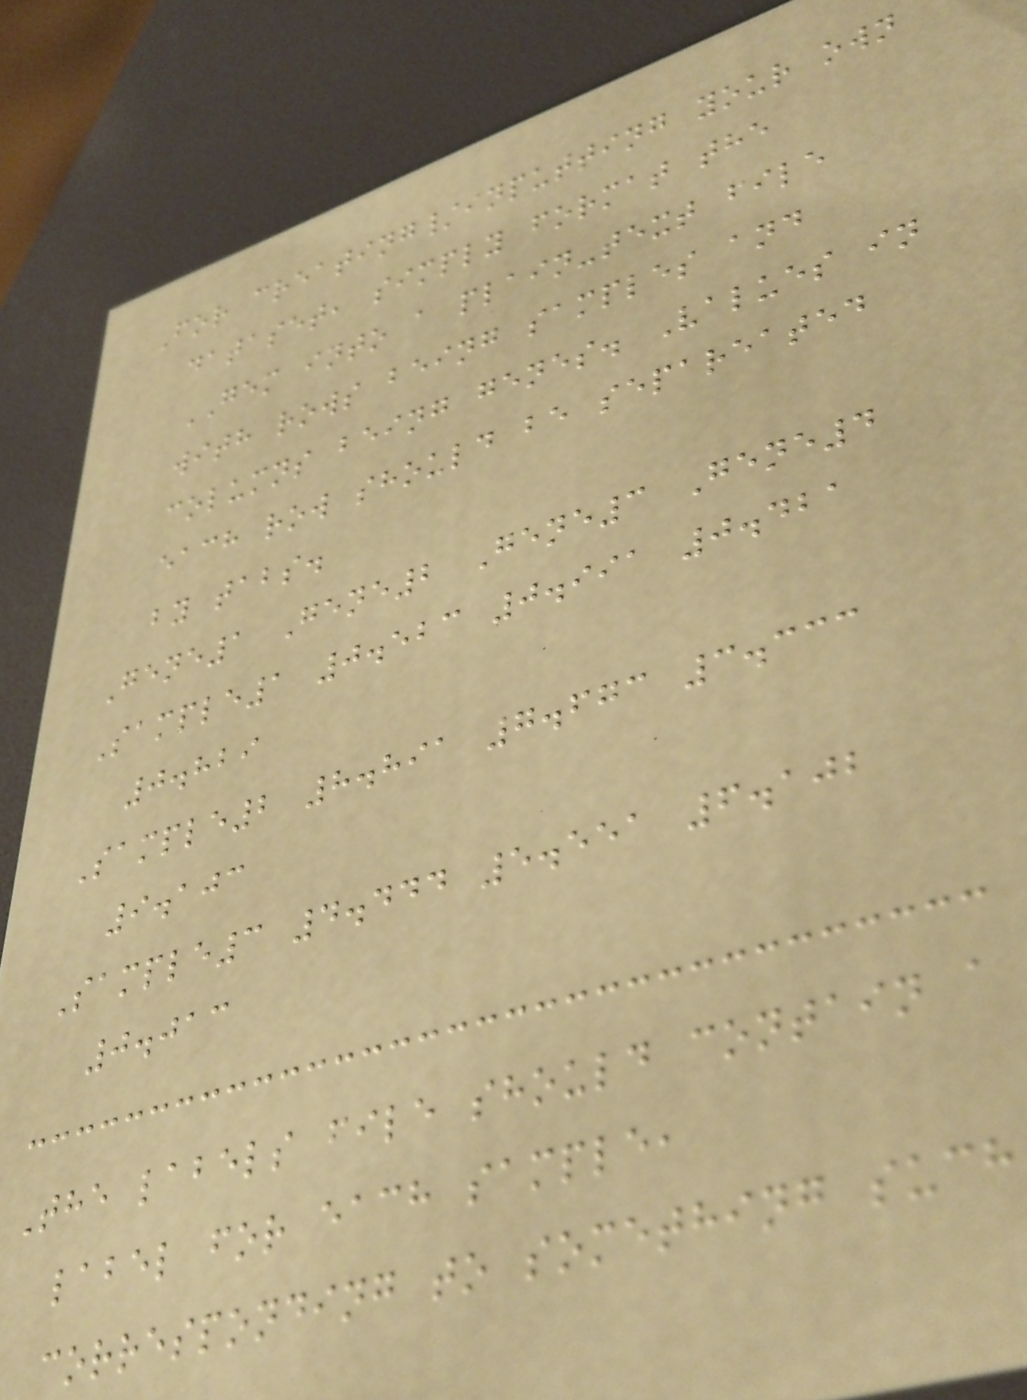For creating/inputting your own
dataset, simply format the
GEM into a plain-text file
with rows being samples and
columns being genes. Values in
each row should be separeated
by tabs.
Gene1 Gene2 Gene3 Gene4
Sample1 0.523 0.991 0.421
0.829
Sample2 8.891 7.673 3.333
9.103
Sample3 4.444 5.551 6.102
0.013
The labels file should contain a
label for each sample,
corresponding to something such
